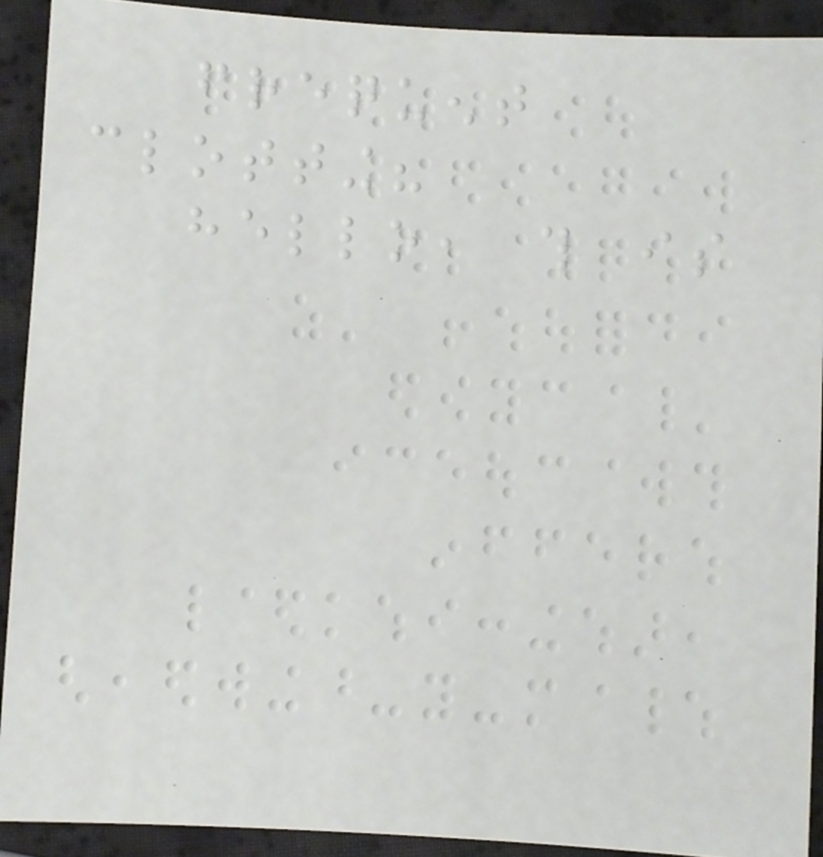frequent
clotting?
hello, this is
